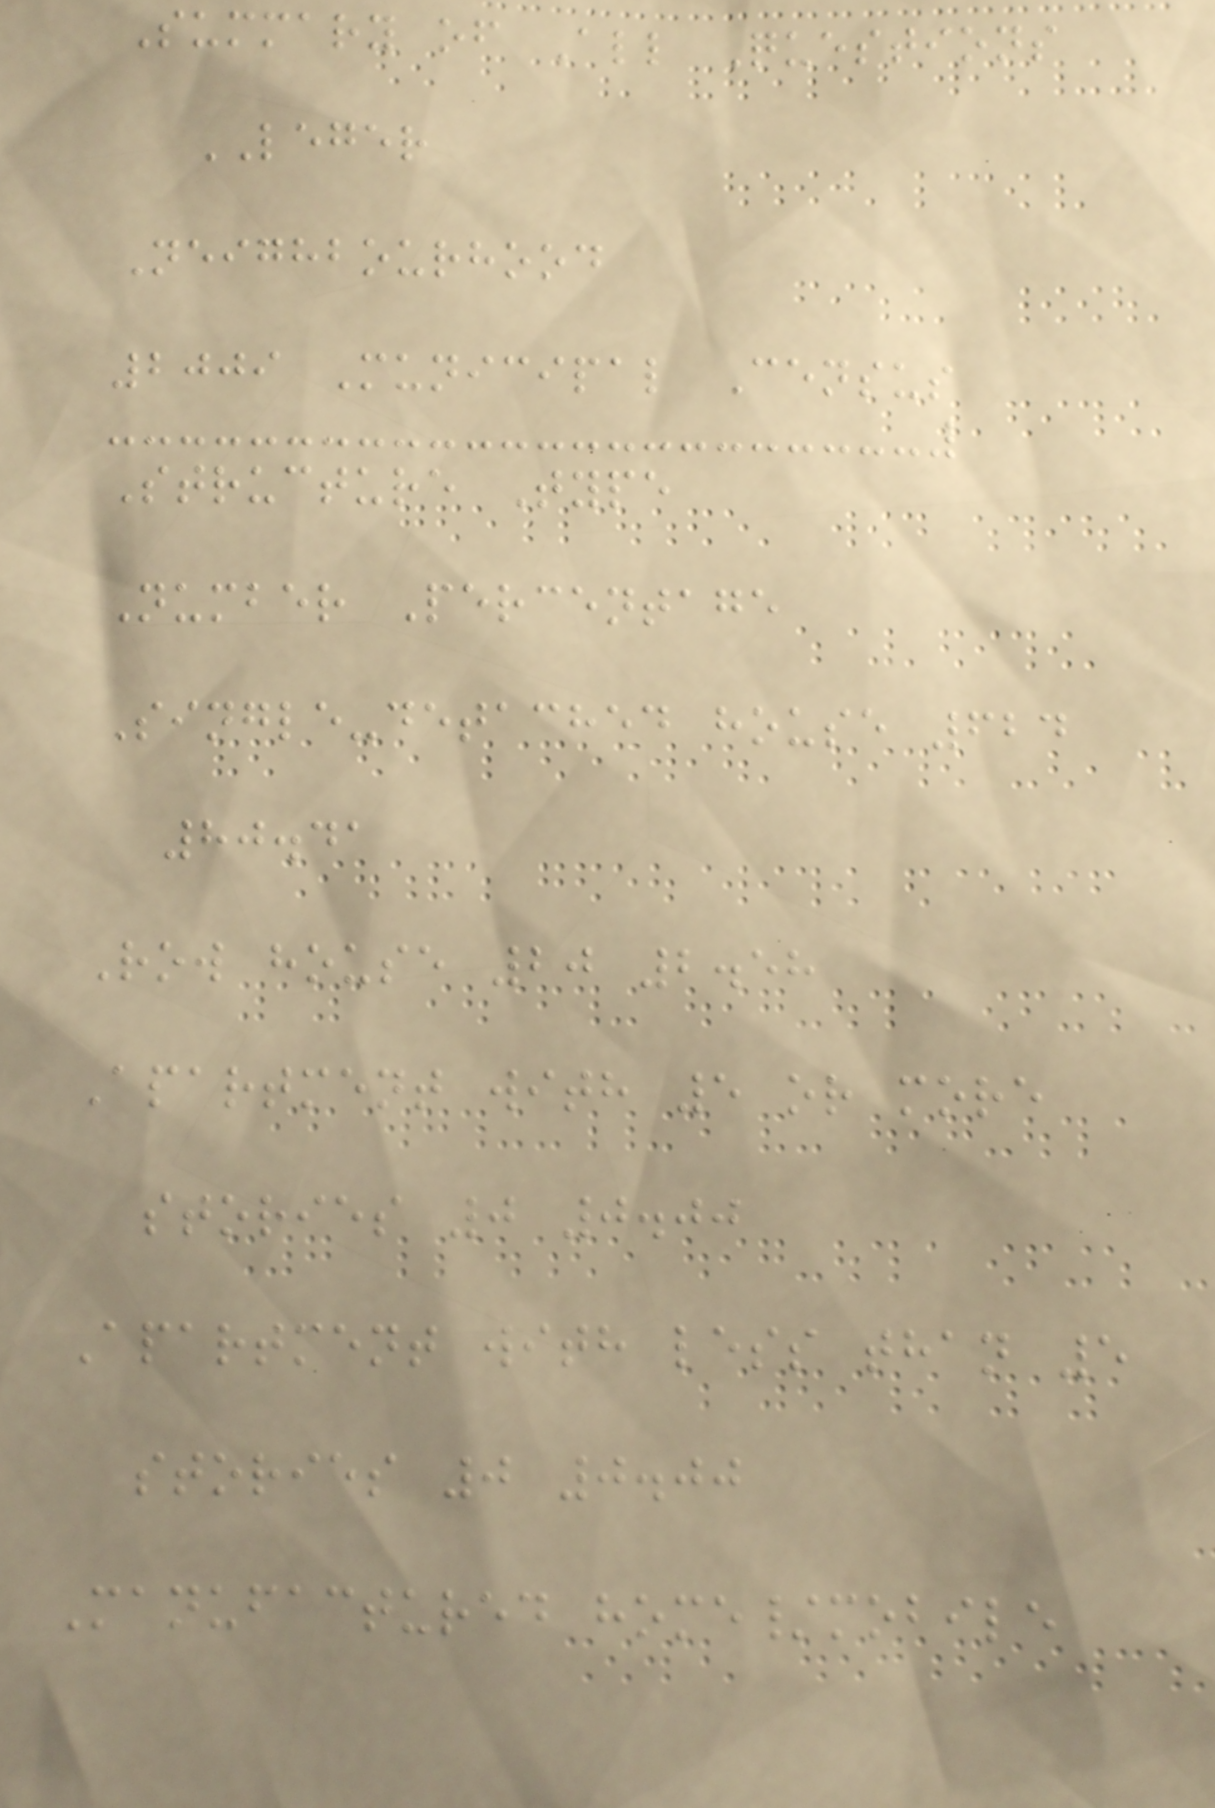Summary of All Questions
LEGER
Neighbourhood
2009 Municipal Census
Structure Type
Number Percentage
Single-detached house 624
80.41
Row house 20 2.58
Apartment with 5 or more
stories 0 0.00
Apartment with less than 5
stories 0 0.00
Manufactured home/mobile
